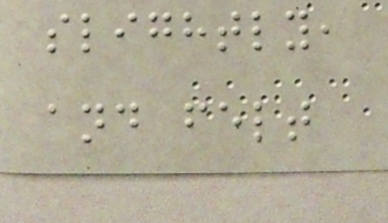slightly,
and felt
